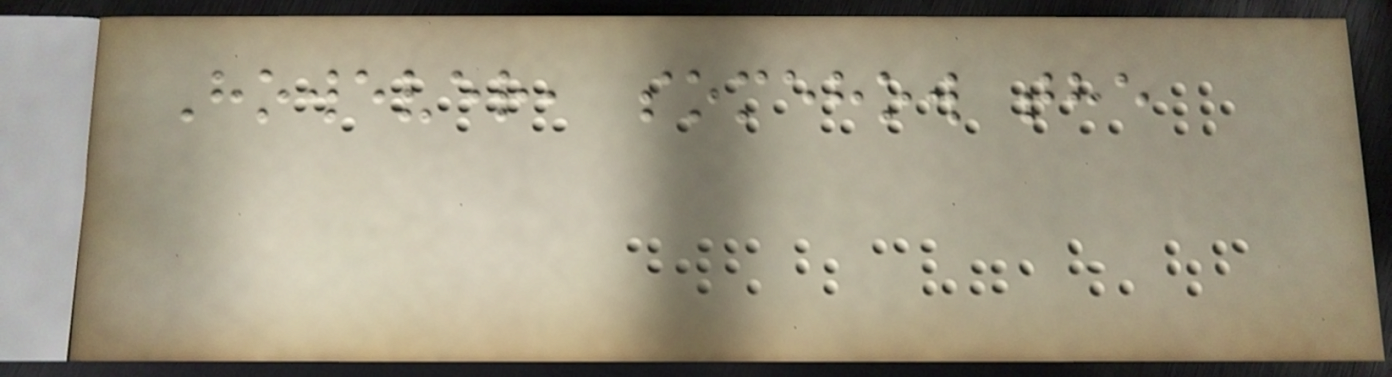However, somehow the
